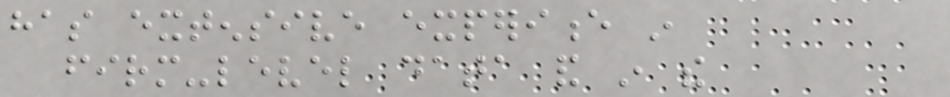has extensive experience in
firm-level data and in the
